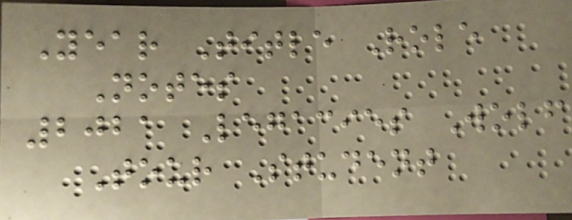Year Title Role
Notes
2021 Legacies Wolf
Tour Student
